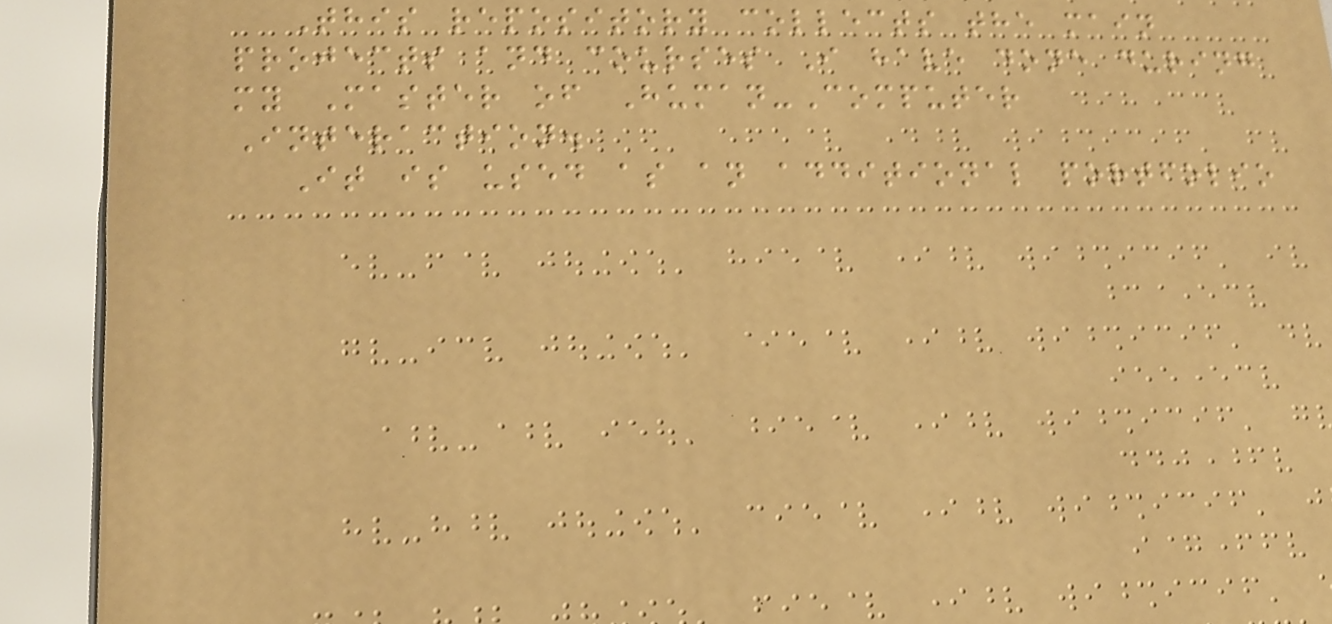This repository collects the main
projects and courses I have done during
my Master of Human-Computer
Interaction.
It is used as an additional portfolio
